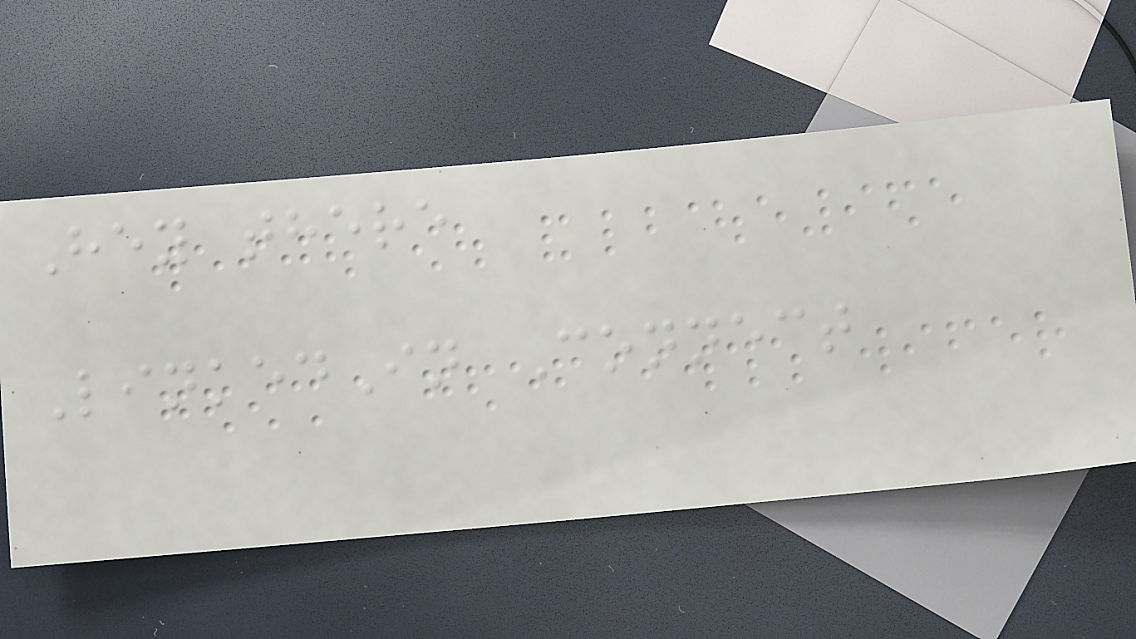Hey there
LinkedIn Connect
